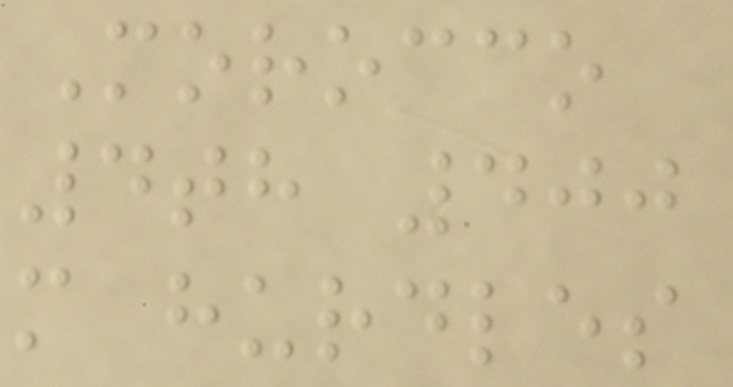Morocco
4th 400
m hurdles
